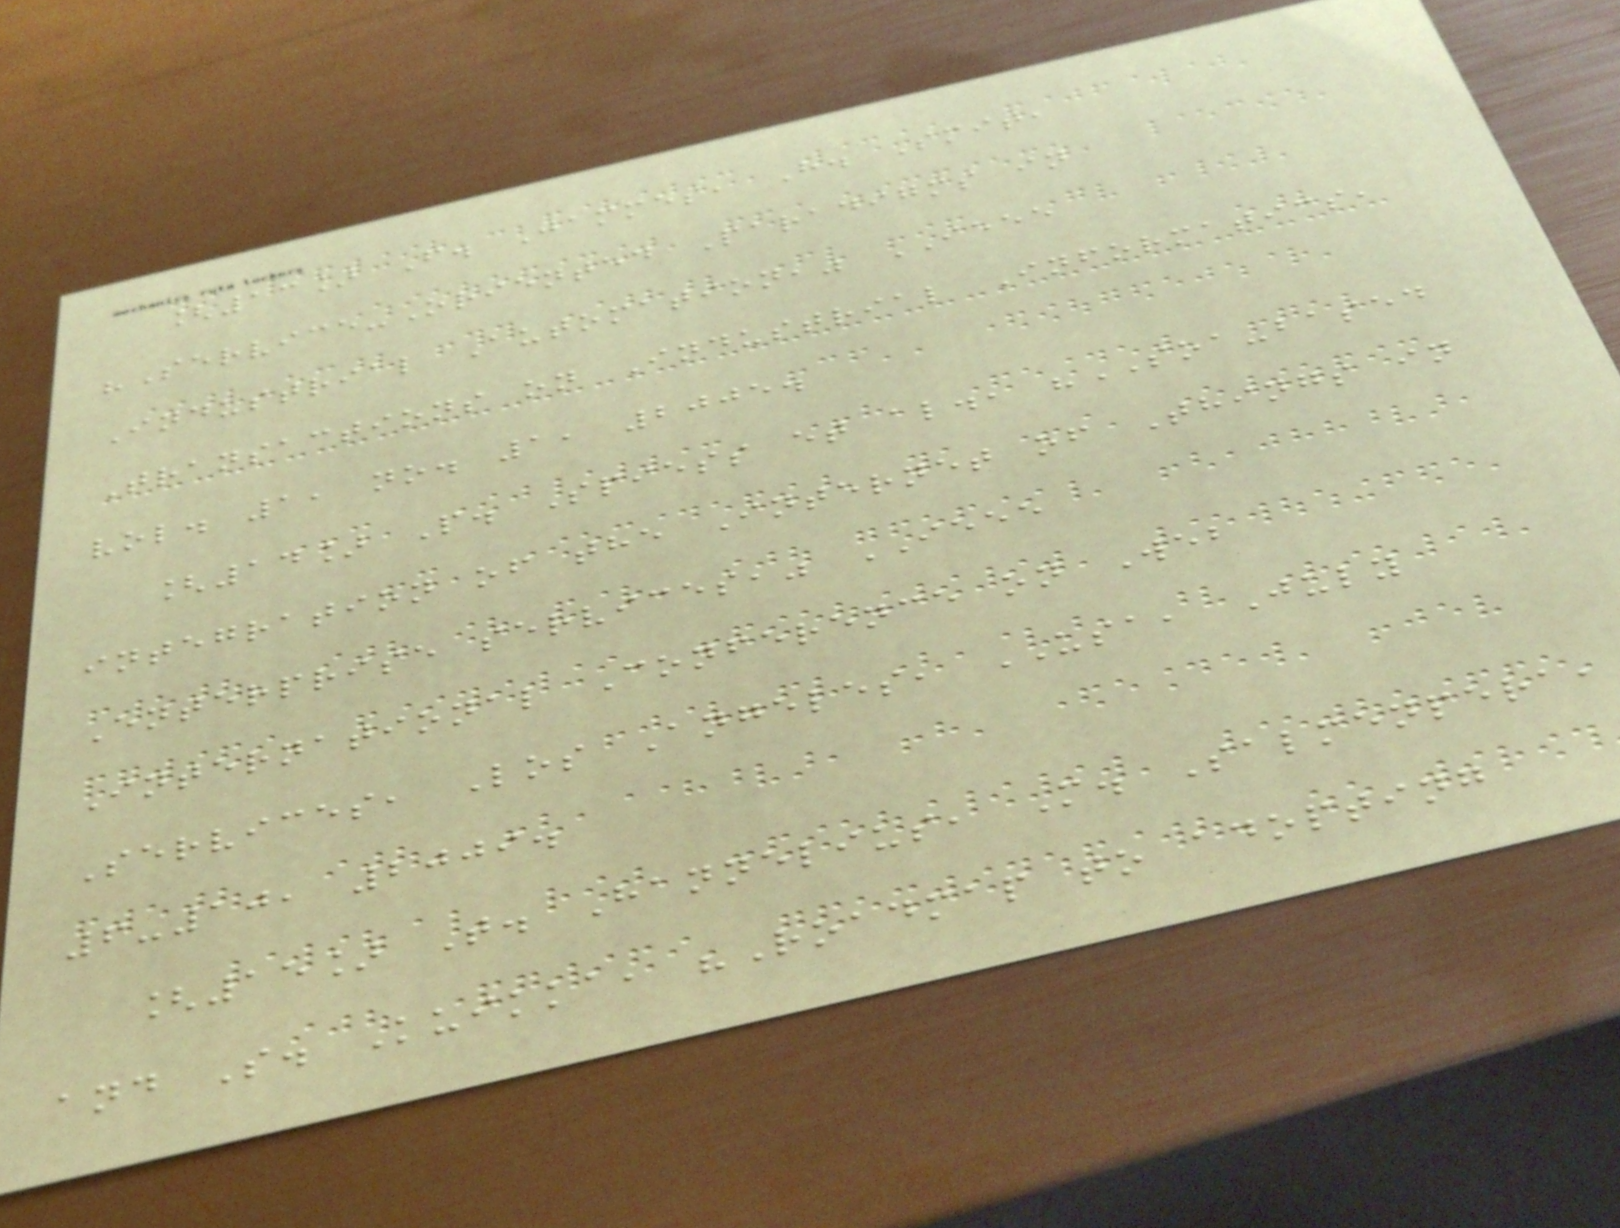[13] F. Jammes, H. Smit,
"Service-Oriented Paradigms in
Industrial Automation," IEEE
Transactions on Industrial Informatics,
vol. 1, no. 1, 2005.
[14] P. Spiess et al., "SOA-based
integration of the Internet of Things in
Enterprise services," IEEE
International Conference on Web
Services, Los Angeles, USA, July
6-10, 2009.
[15] T. Hannelius, M. Salmenpera,
and S. Kuikka, "Roadmap to adopting
